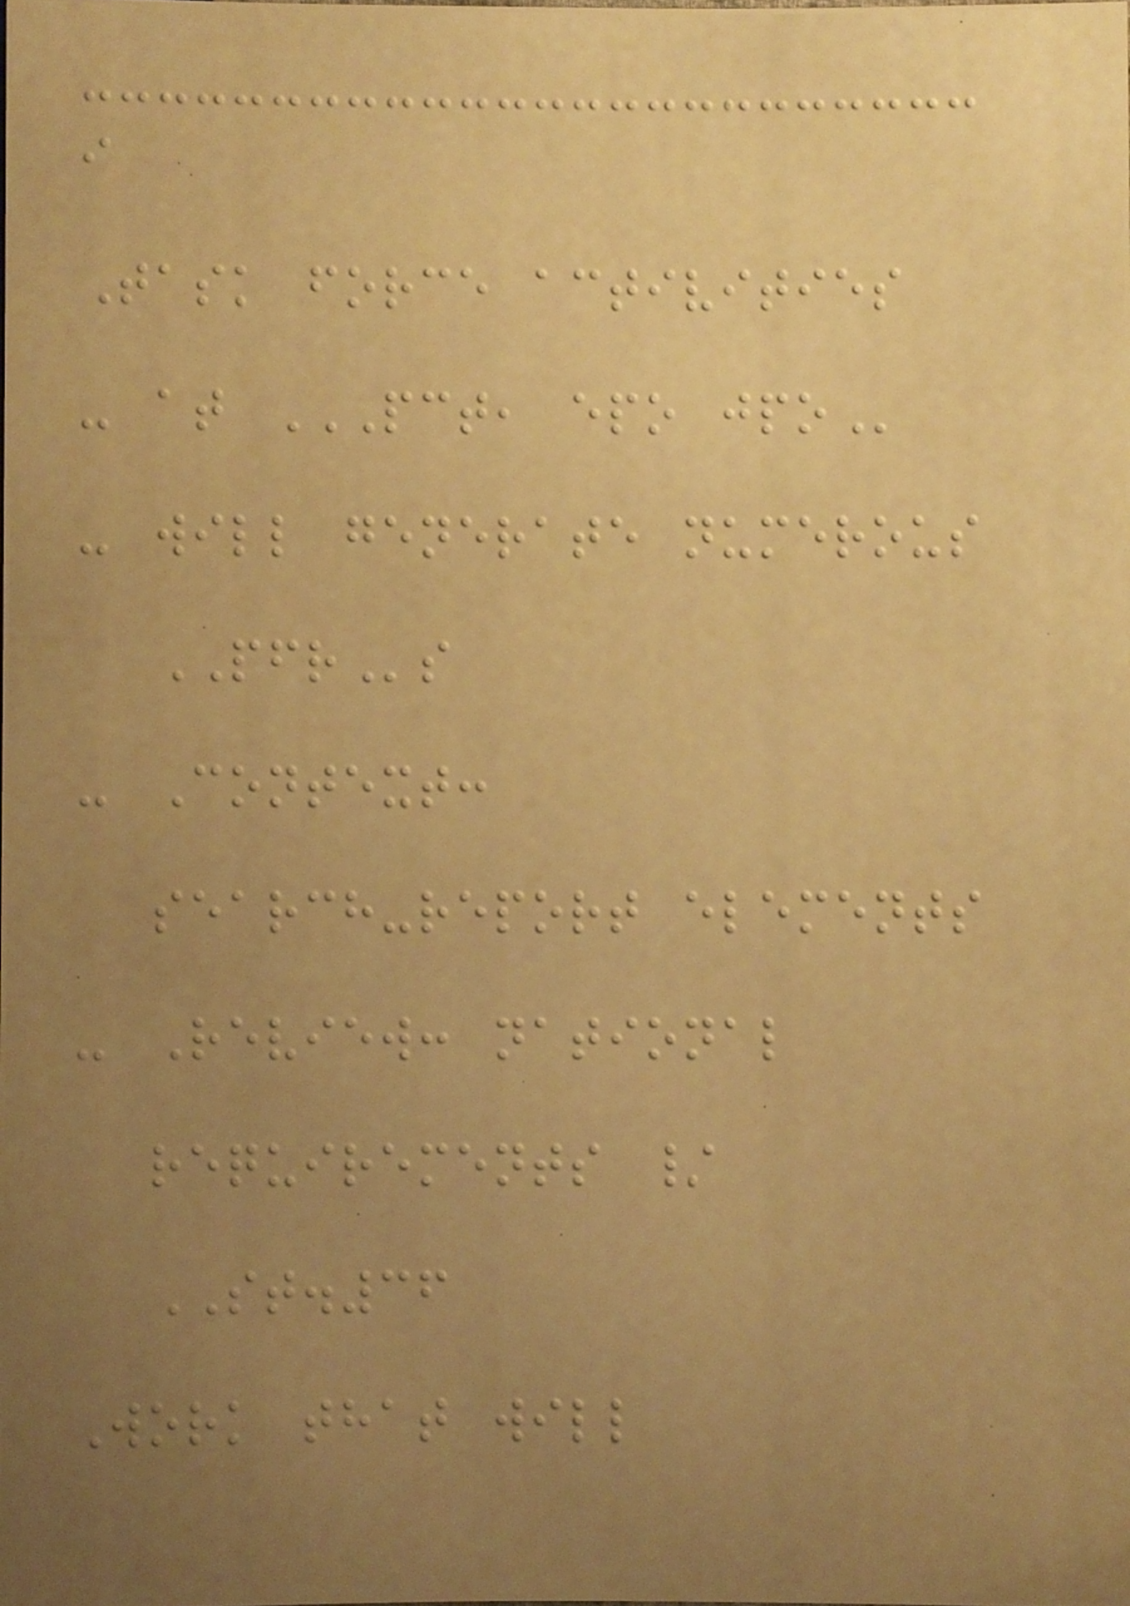i
Task force activities
- at PCT, EPO JPO
- will generate numerous
PFRs
- Context:
search-report elements
- Review: national
requirements /
ST.36
Work that will
